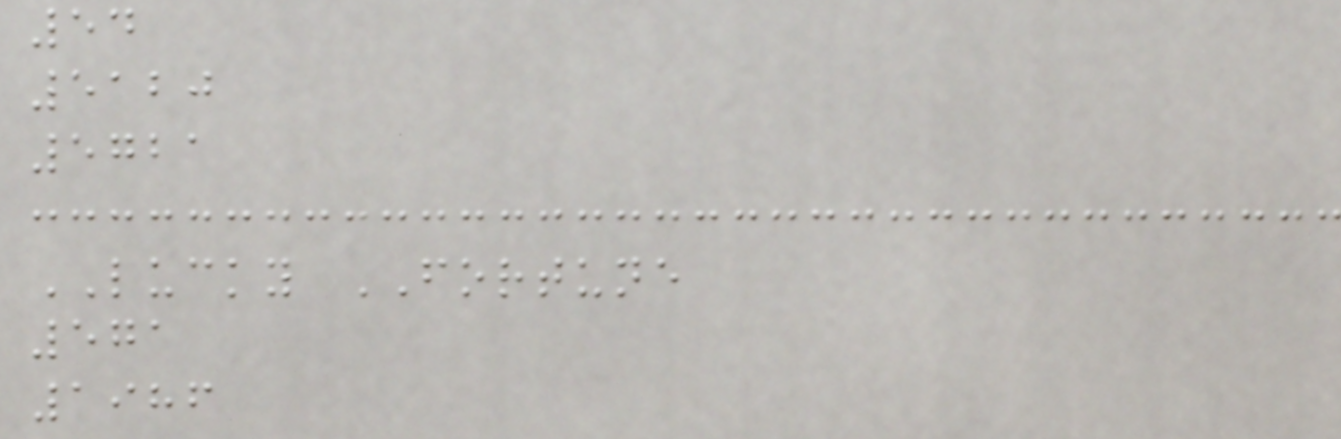54
5120
5721
LUCKY FORTUNE
571
1986
